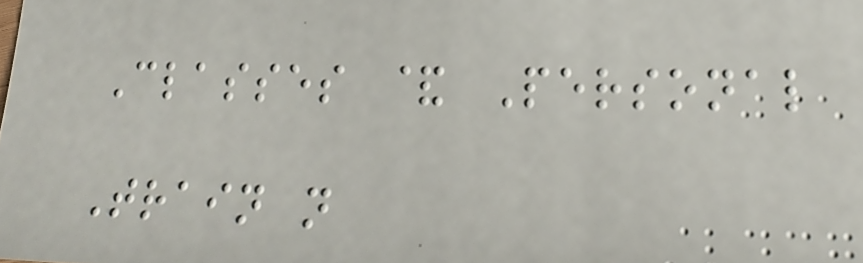Classes & Personal
Train n
